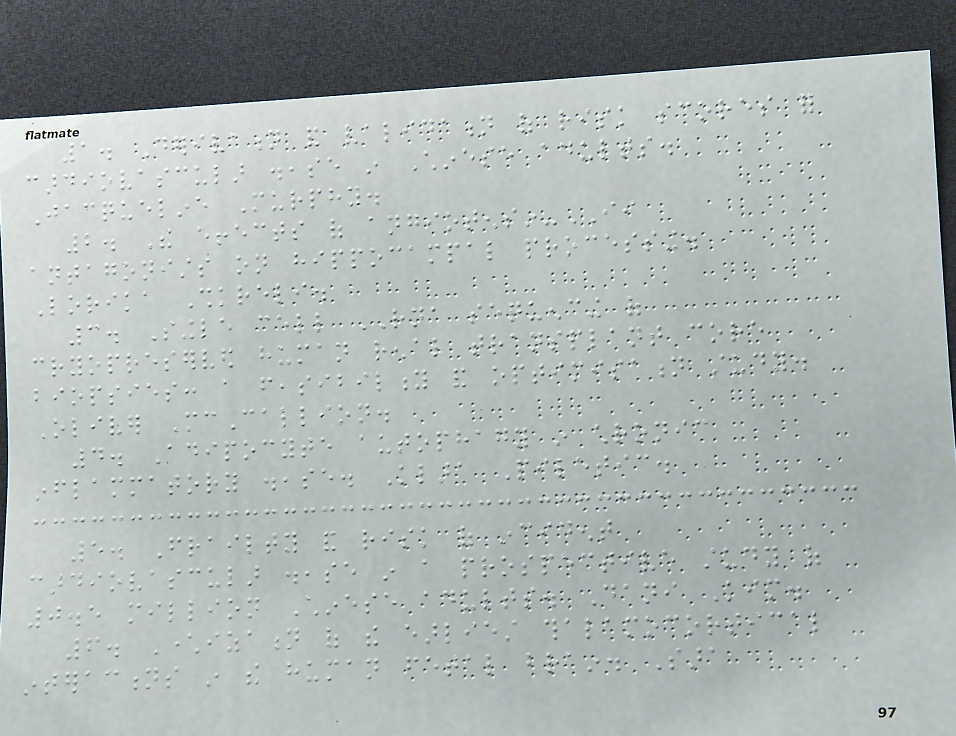1. Derivation and validation of risk scores for
cardiovascular disease in Chinese adults.
Jacqueline Murphy.
2. The effects of angiotensin-II
antagonists on hippocampal processing.
Lorika Shkreli.
3. Single cell RNA sequencing of
cryopreserved human renal transplant core
biopsies: a feasibility and optimisation study.
Oliver McCallion.
4. Adipocyte autophagy in chronic
inflammatory disease. Klara Piletic.
5. Frailty and risk of incident
cardiovascular disease in a prospective study of
0.5 million Chinese adults. Dani Kim.
6. Characterization of the earliest thalamocortical
interactions in the human fetal brain. Sara
